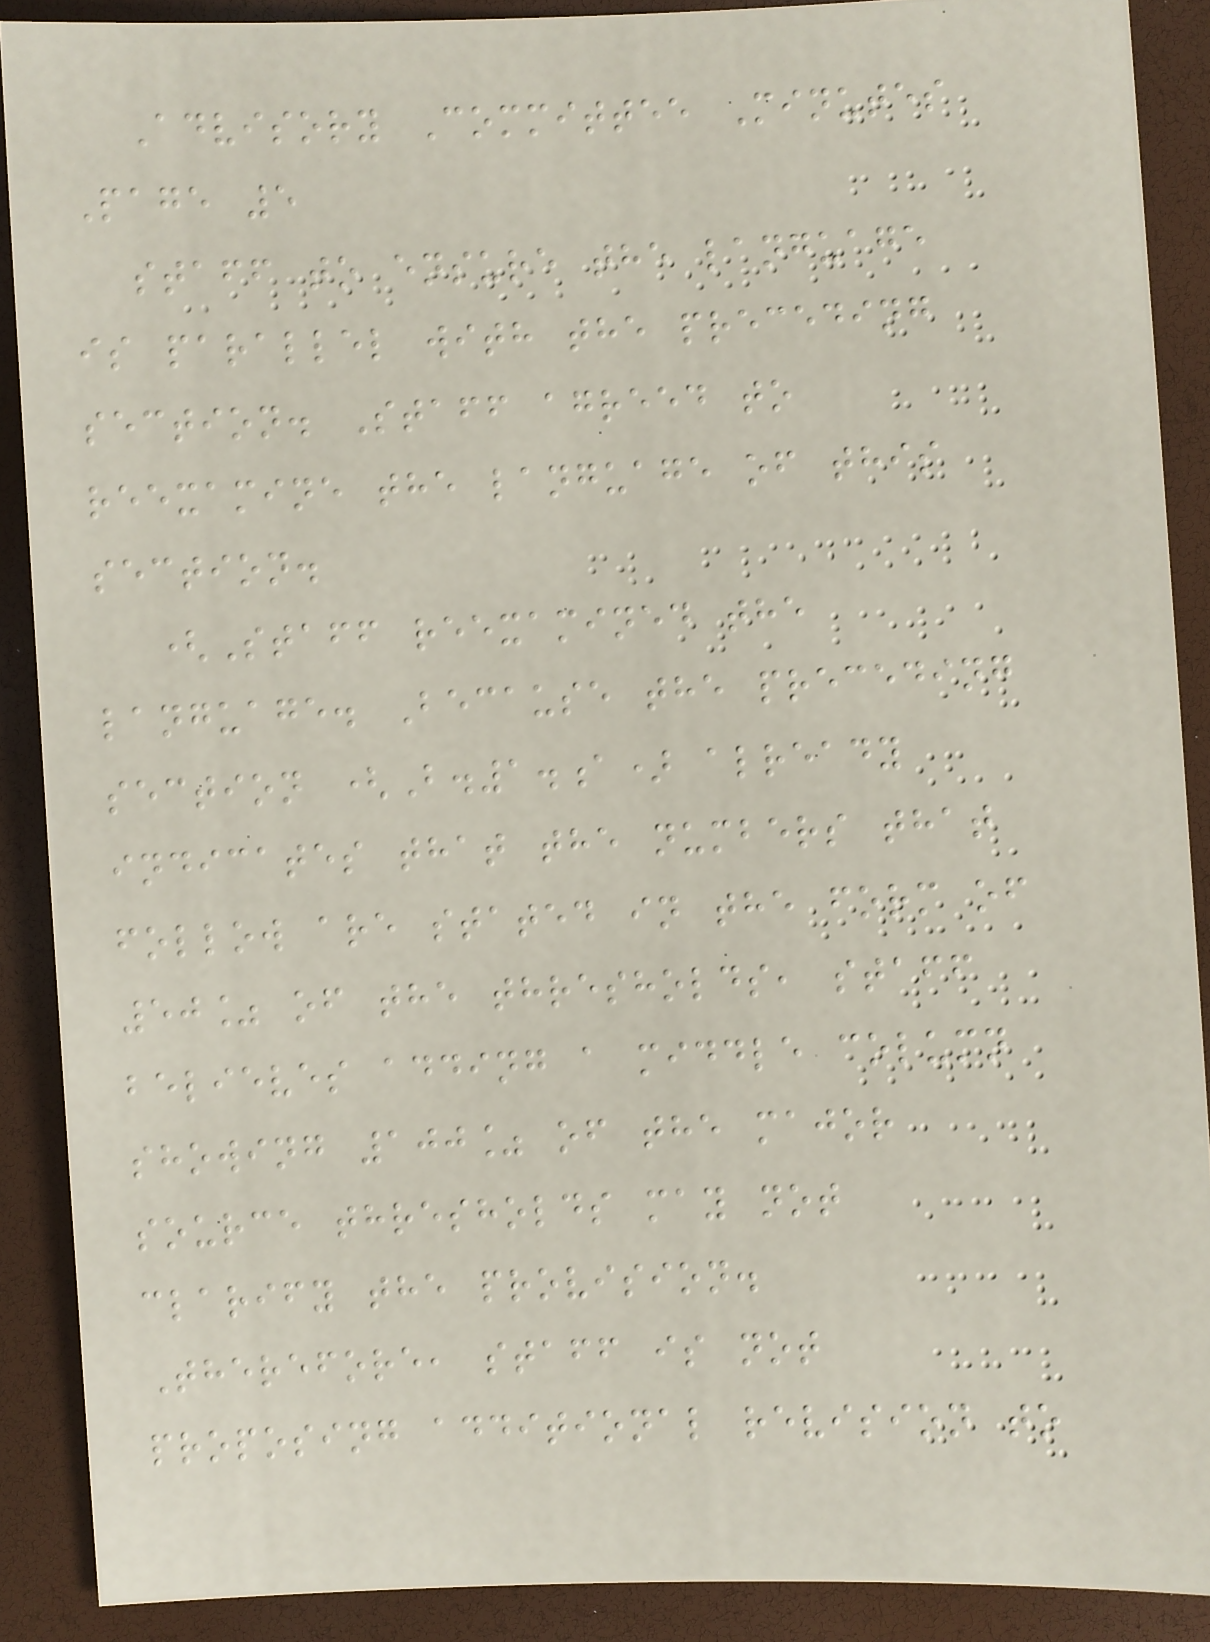Advisory Committee Minutes
Page 5
staff to ensure the language
is parallel with the preceding
section. Staff agreed to
reexamine the language of this
section.
(Staff reexamined the
language. Because the preceding
section (B.1.a) already
indicates that the numbers that
follow are stated in the form of
50% of the thresholds, staff
believes adding a middle column
showing 100% of the major
source thresholds may not
clarify the provision.
Therefore, staff is not
proposing additional revision to
